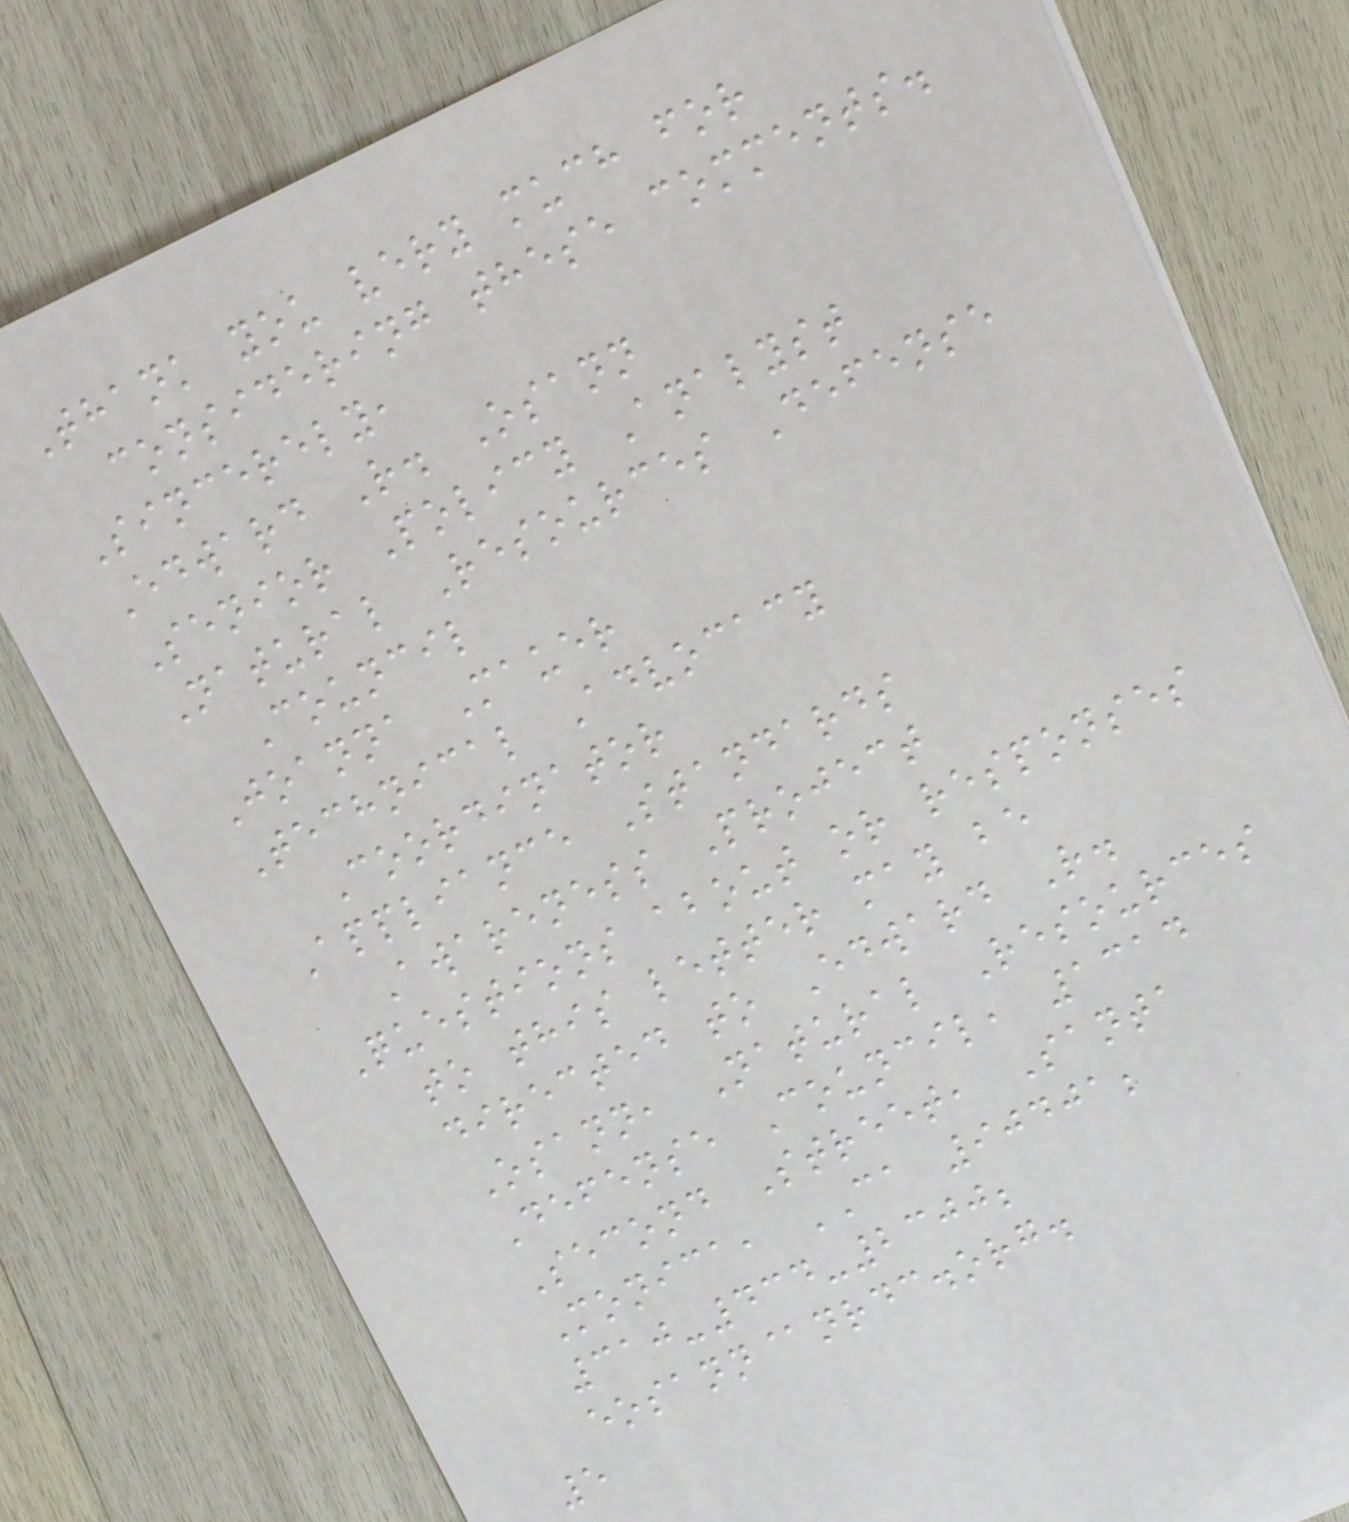Thank you very much for
considering these comments.
Sincerely,
Edward R. Osann
Senior Policy Analyst
Natural Resources Defense
Council
Joanna Mauer
Technical Advocacy
Coordinator
Appliance Standards
Awareness Project
Questions about or responses
to this letter may be
directed to Edward R.
Osann, Natural Resources
Defense Council, 1314
Second Street, Santa
Monica, CA 90401;
310-434-2300;
eosann@nrdc.org.
5
